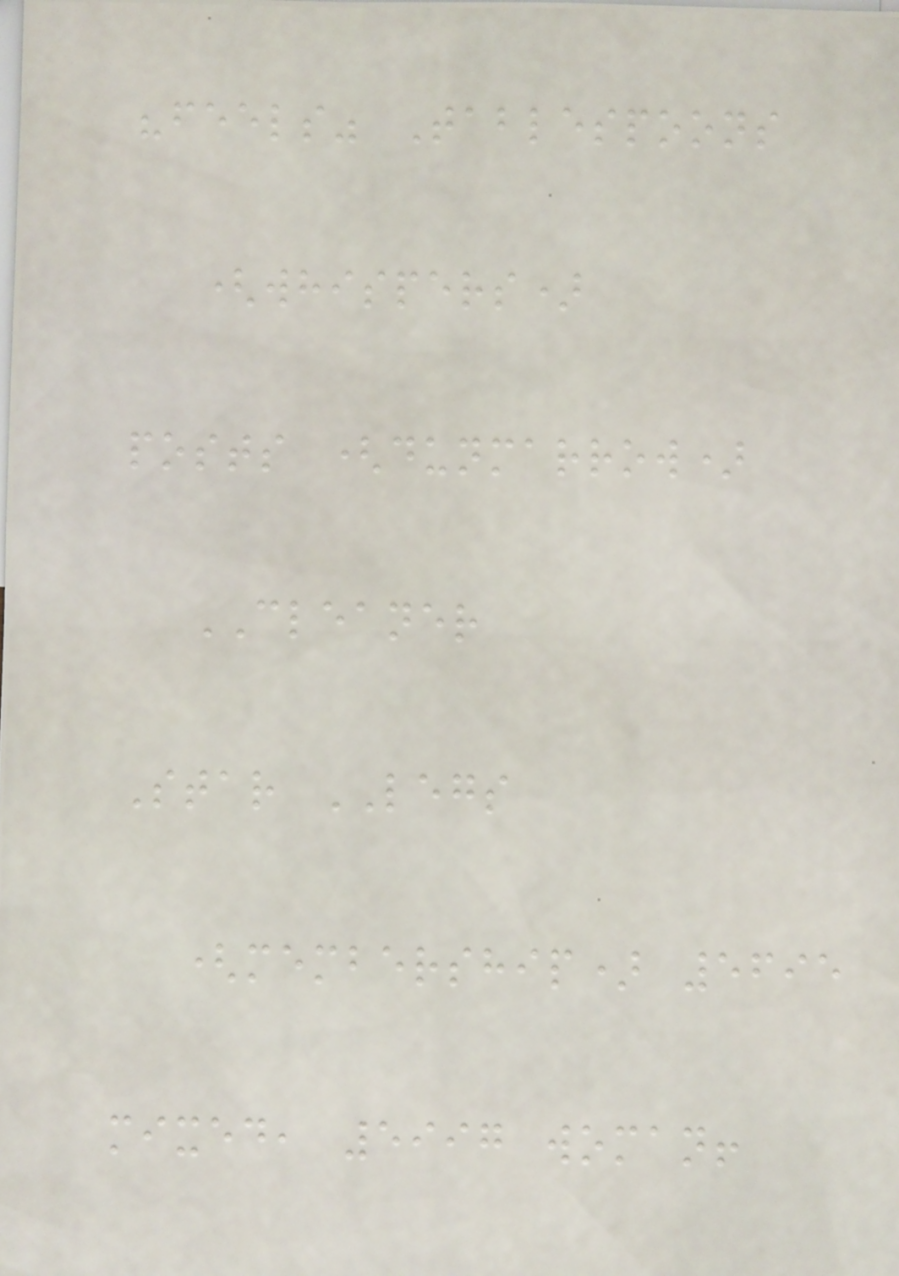"feels" Tablespoons
(whispers)
posts (dunmarrow)
CLEANER
Star LEGS
(membership) 5695
mixed, 5997 woman!
